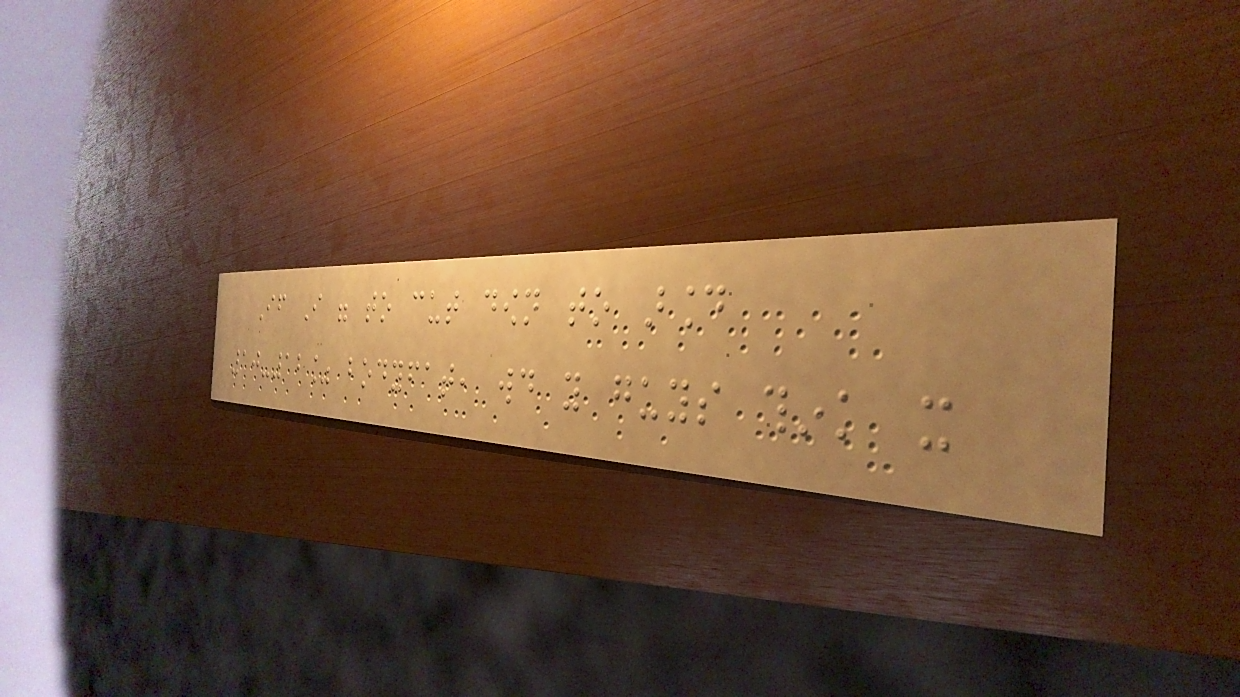If I were to cut down to around
10-12% bodyfat, would you guys think it
